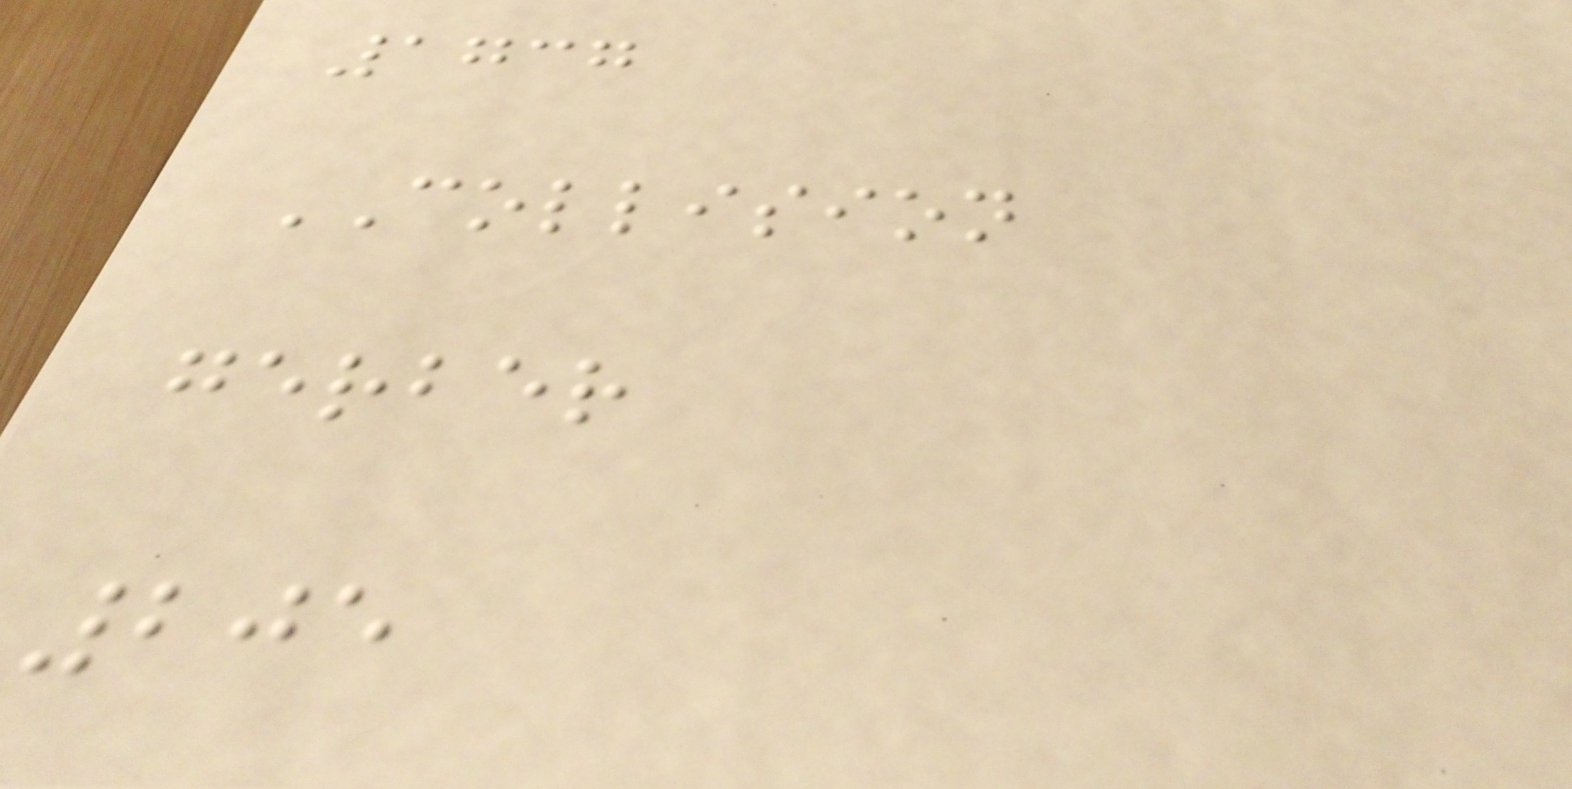1737
COLLISION
gerber
205
